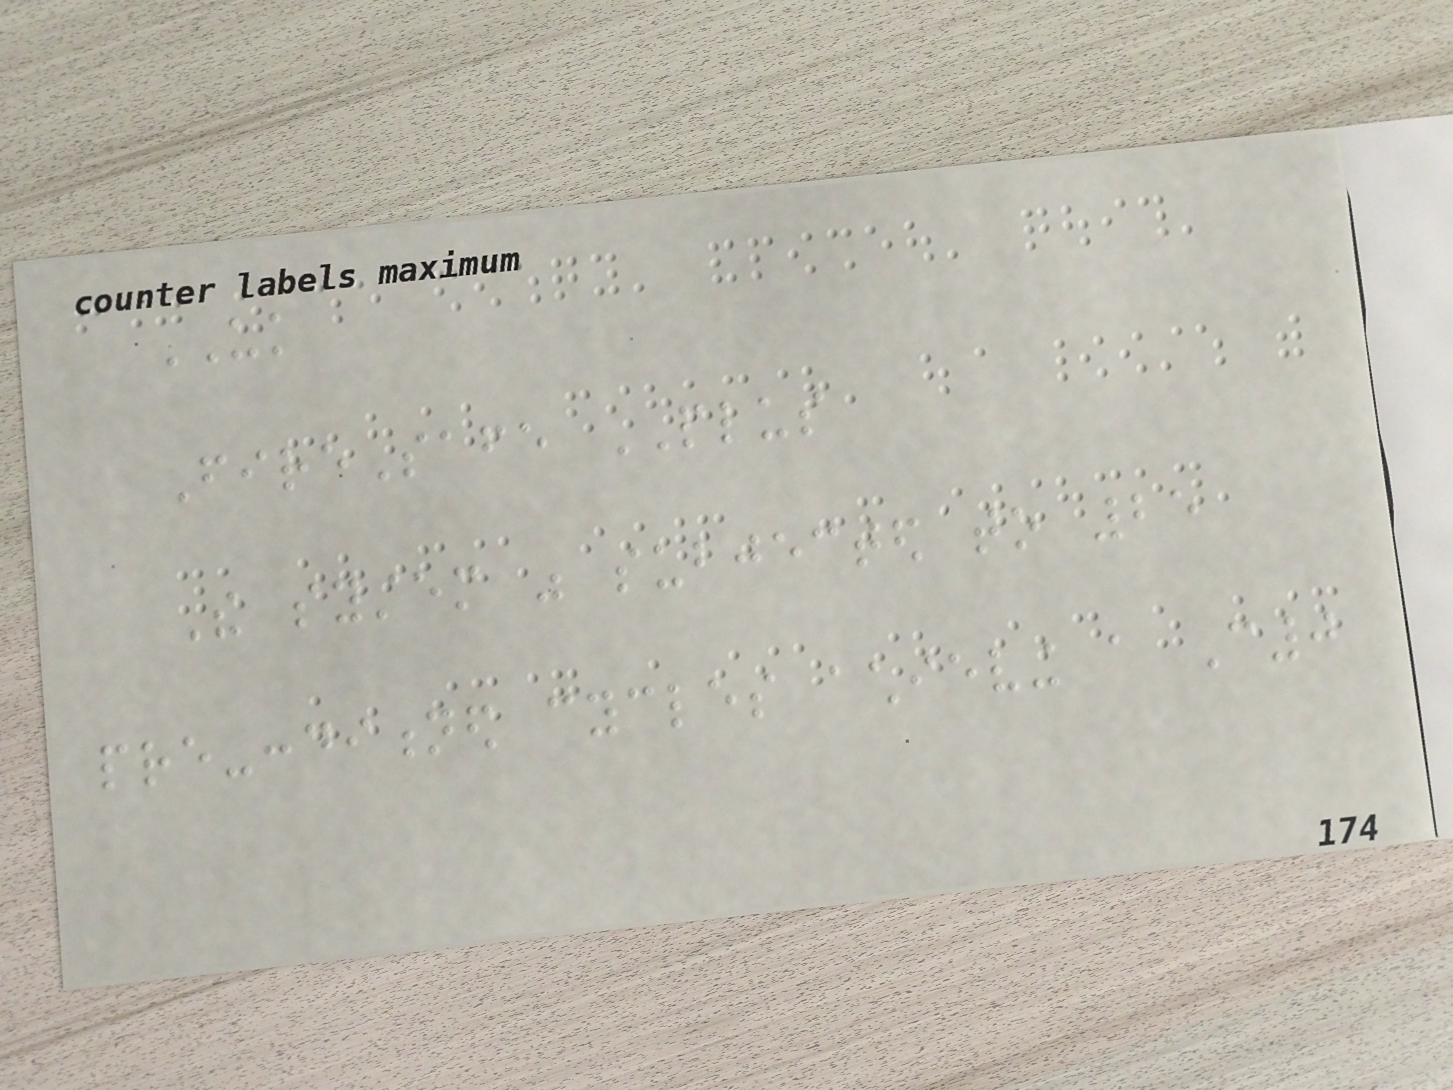UK
FireSafe PLUS
The system was subjected to 25
pre-conditioned cycles achieving a C0
